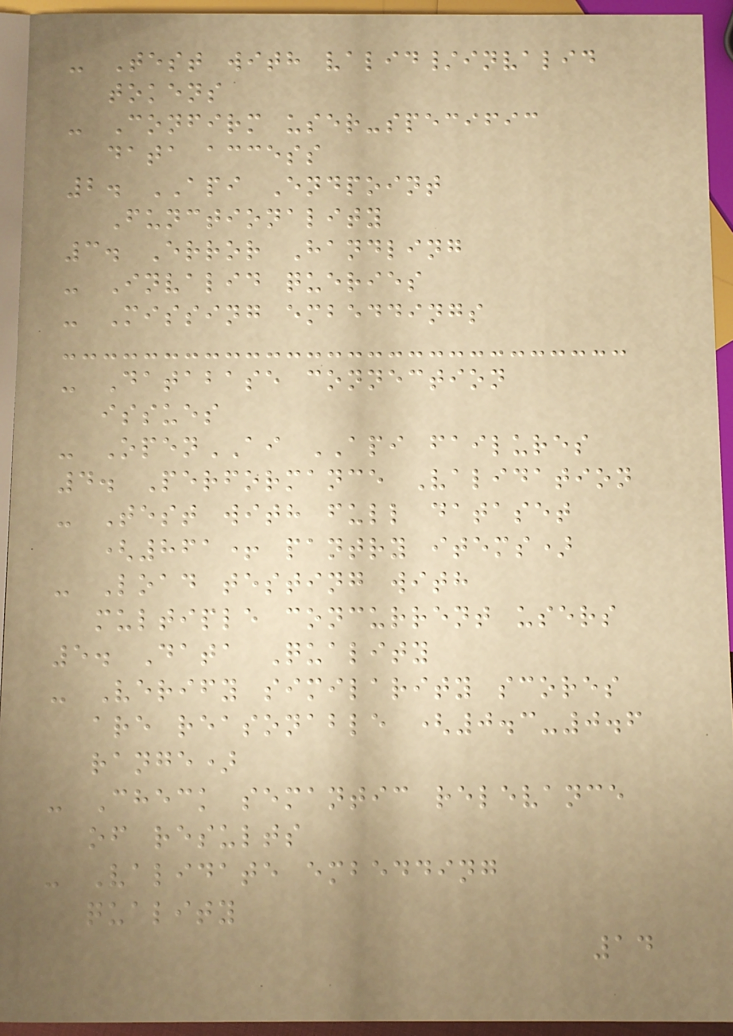- Test with valid/invalid
tokens
- Confirm user-specific
data access
2. API Endpoint
Functionality
3. Error Handling
- Invalid queries
- Missing embeddings
- Database connection
issues
- OpenAI API failures
4. Performance Validation
- Test with full dataset
(861+ pantry items)
- Load testing with
multiple concurrent users
5. Data Quality
- Verify similarity scores
are reasonable (0.3-0.6
range)
- Check semantic relevance
of results
- Validate embedding
quality
14
